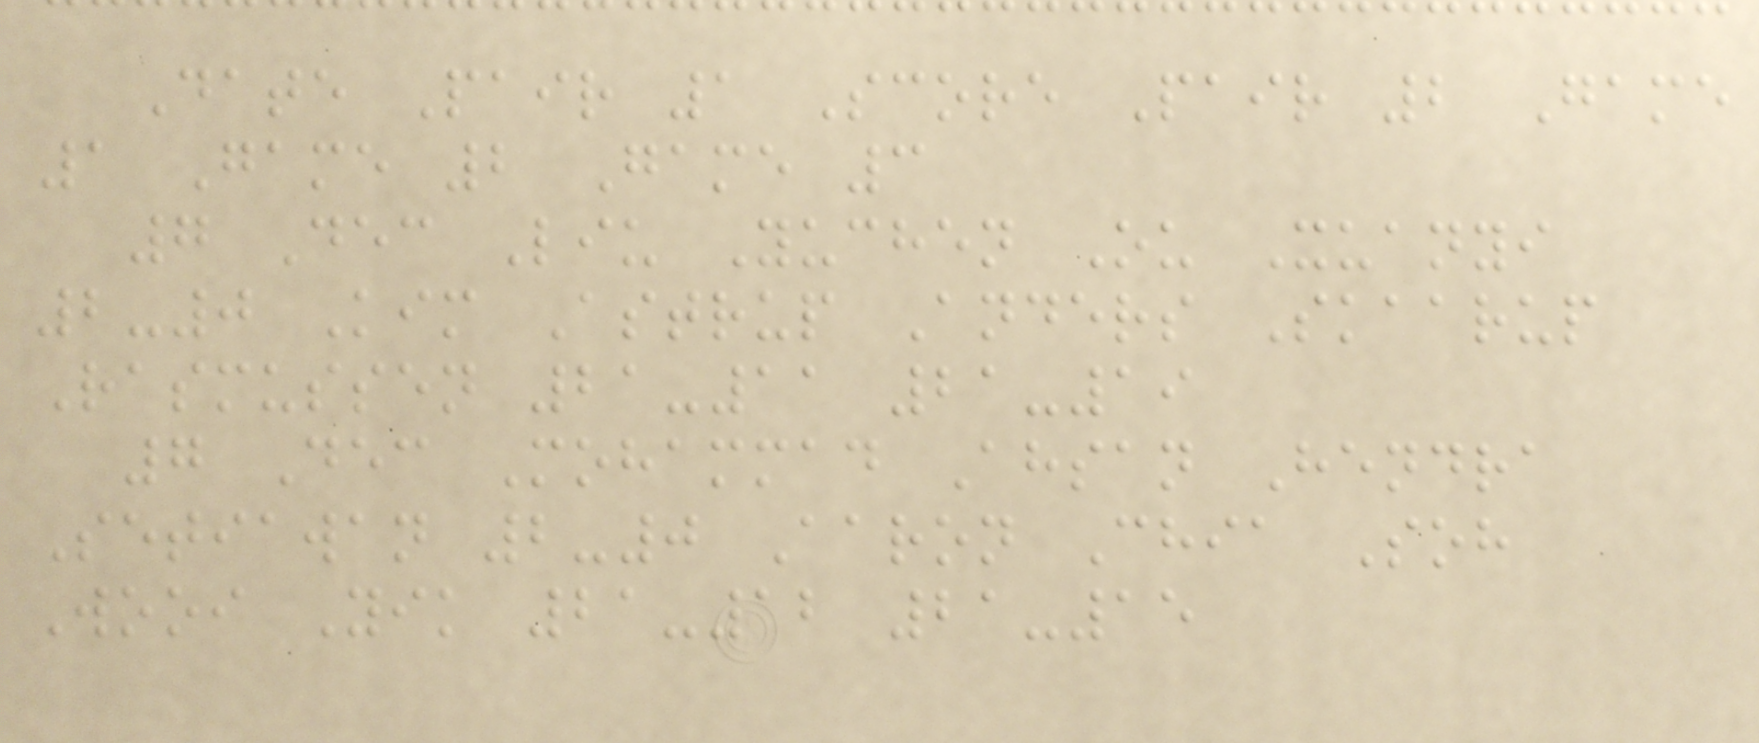Date Pair 1 Score Pair 2 Game
1 Game 2 Game 3
7 Dec Liu Yuchen Ou Xuanyi
2-0 Kim Astrup Anders Skaarup
Rasmussen 21-11 21-19
7 Dec Mohammad Ahsan Hendra
Setiawan 2-0 Aaron Chia Soh
Wooi Yik 21-12 21-15
